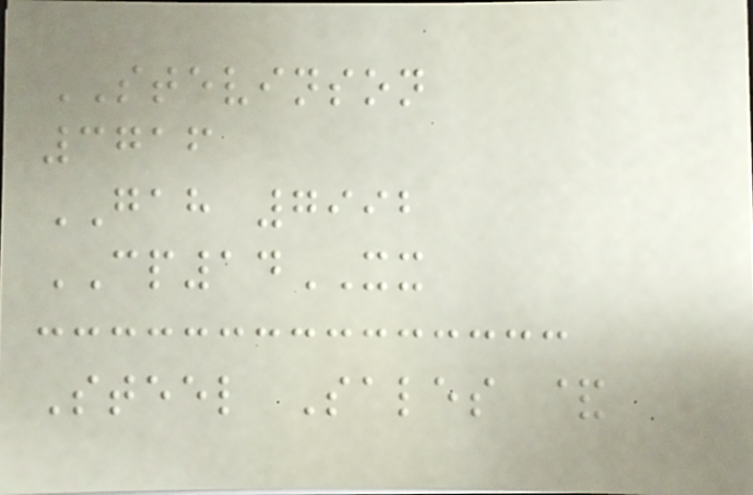STEVINSON
3716
GAH 7992
CP14XX
Steel Sales &
